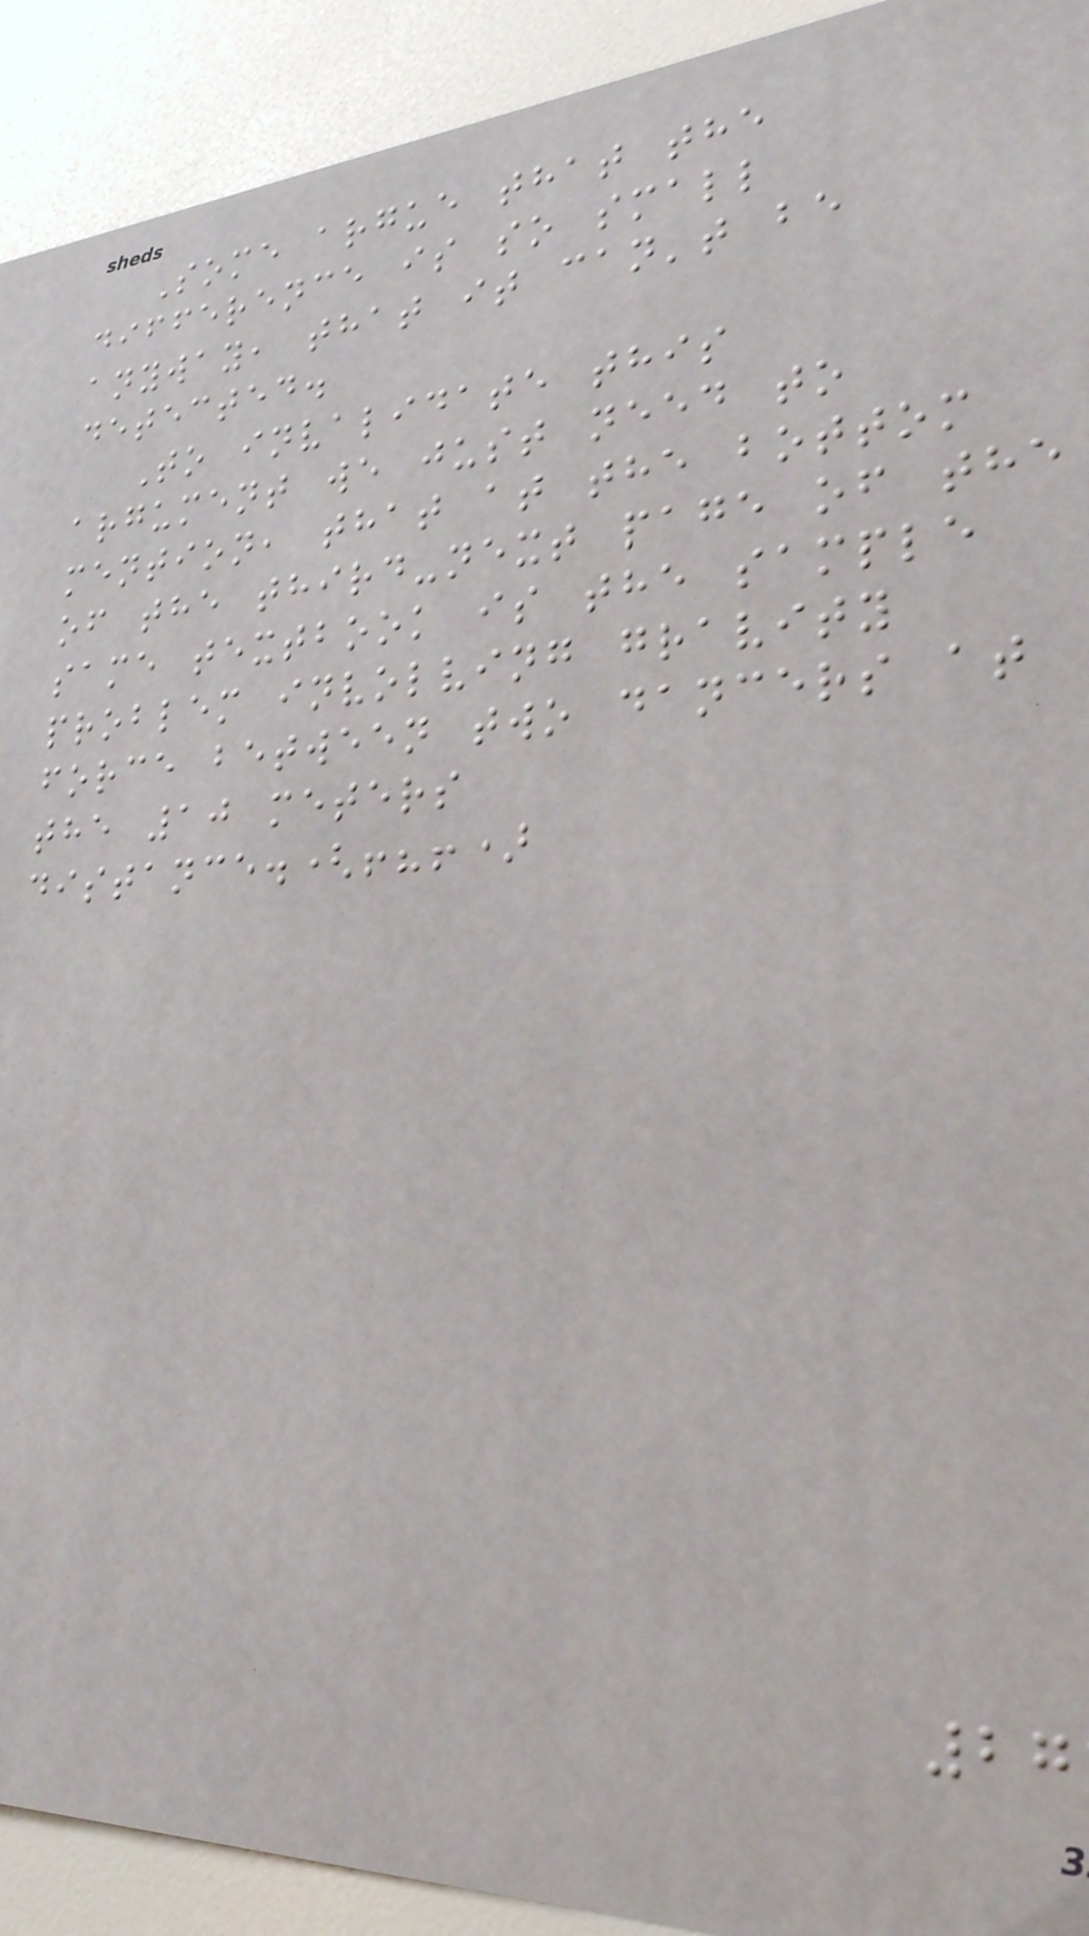Some argue that the
difference is so small
anyway, that it can't be
detected.
To invalidate this
argument we just need to
mention, that at the bottom
of the third-next page of the
same textbook is the sample
problem involving gravity
force between two dancers at
the 10 meters
distance.(!?!)
